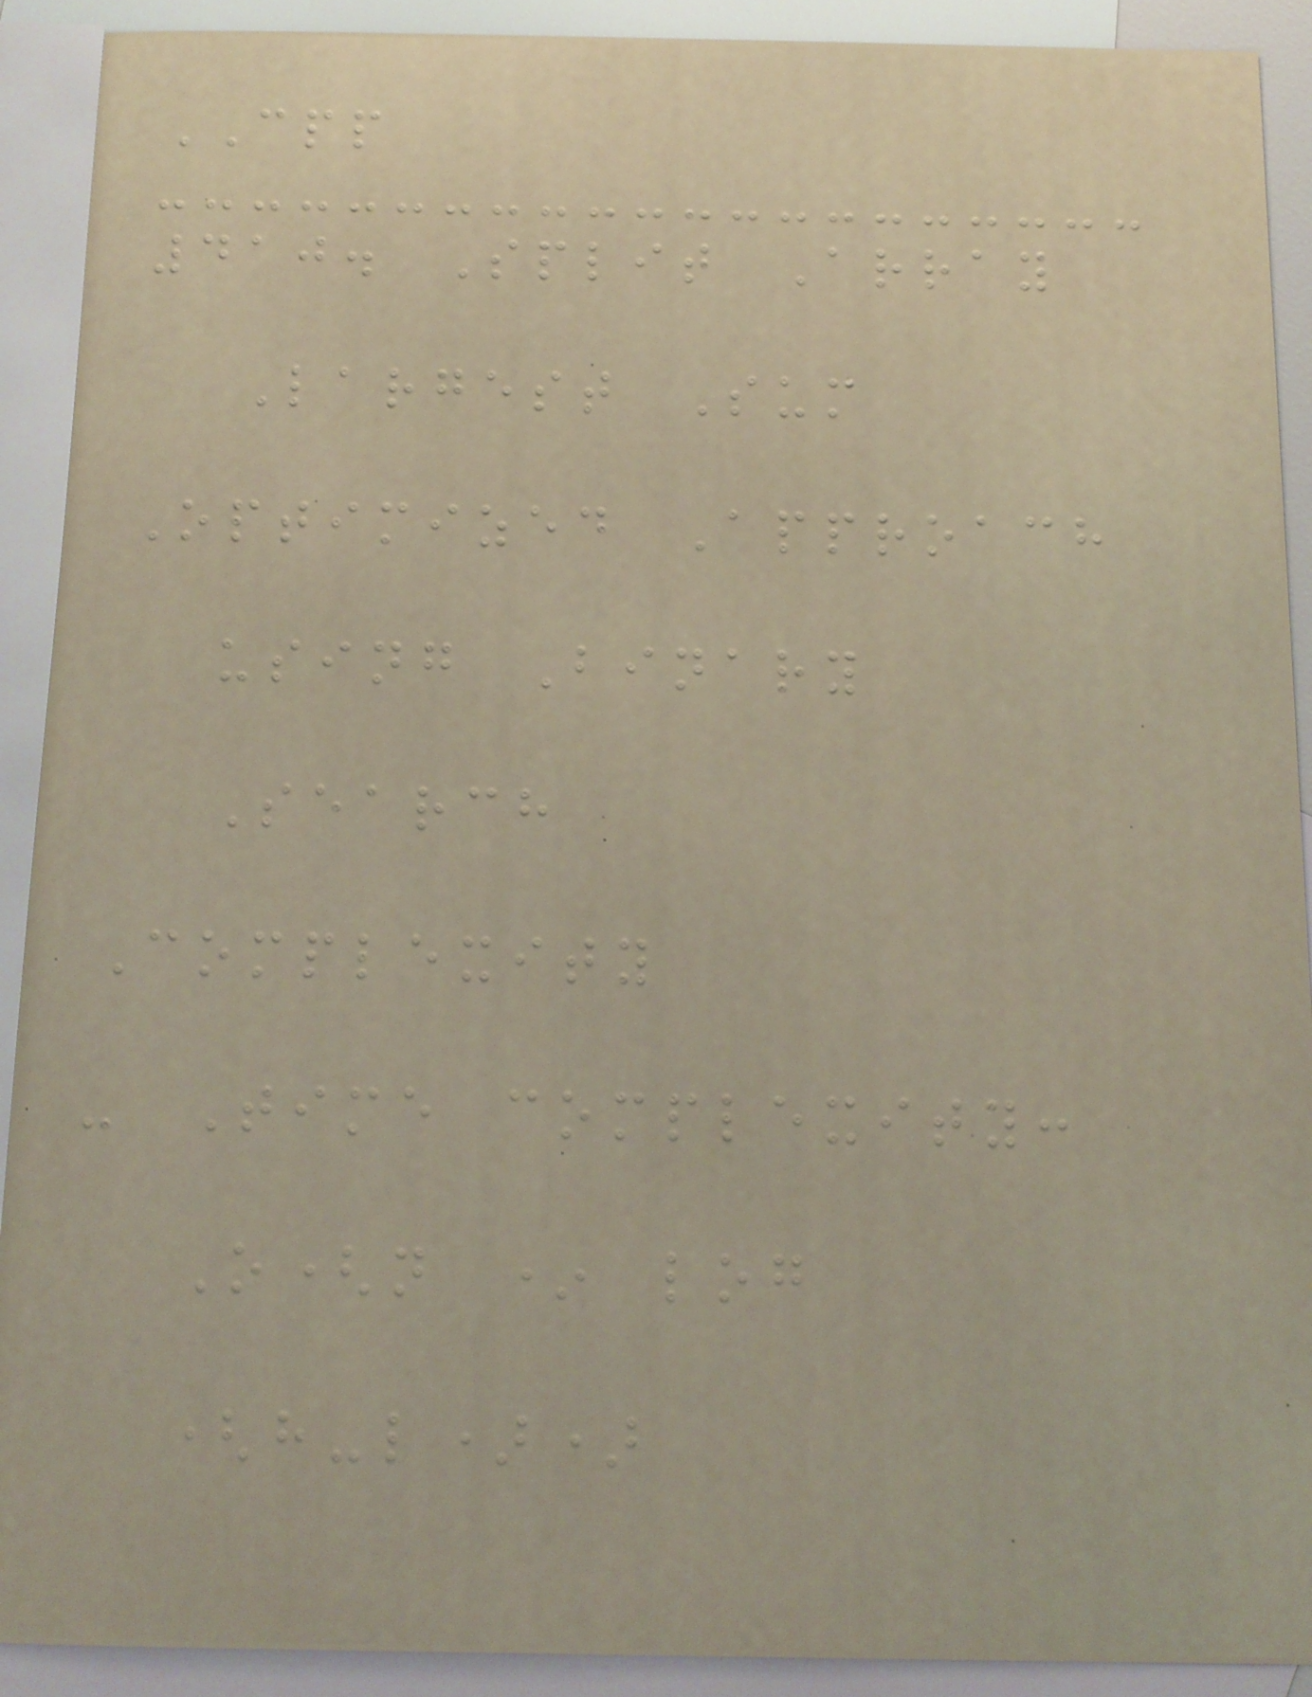CPP
410. Split Array
Largest Sum
Optimized Approach
using Binary
Search
Complexity
- Time complexity:
O(n * log
(h-l))
